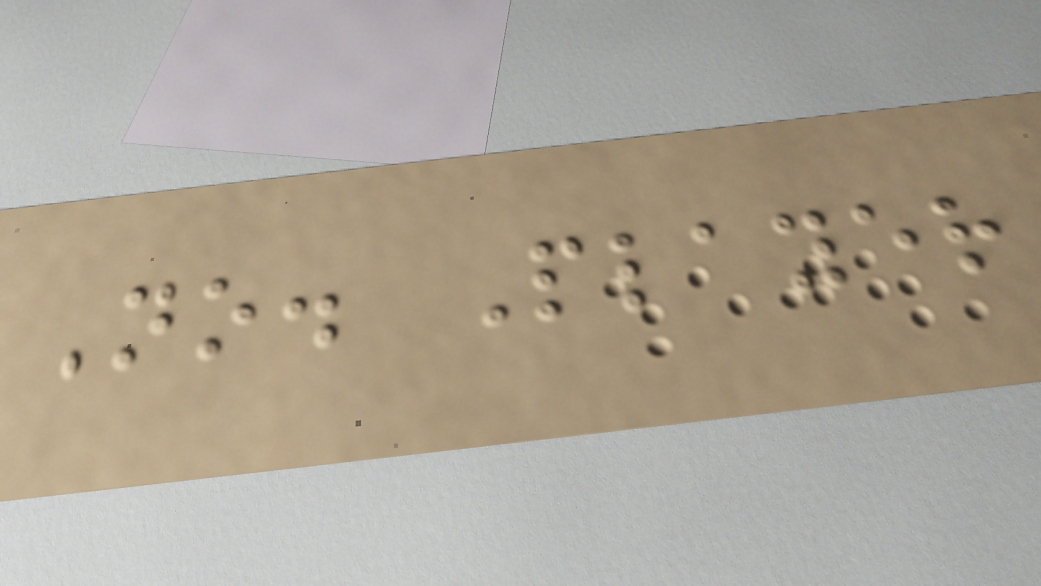No. Player
